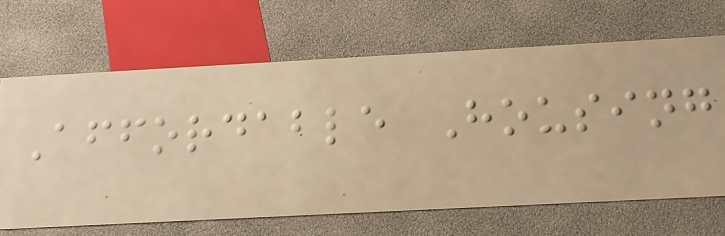Affordable Housing
